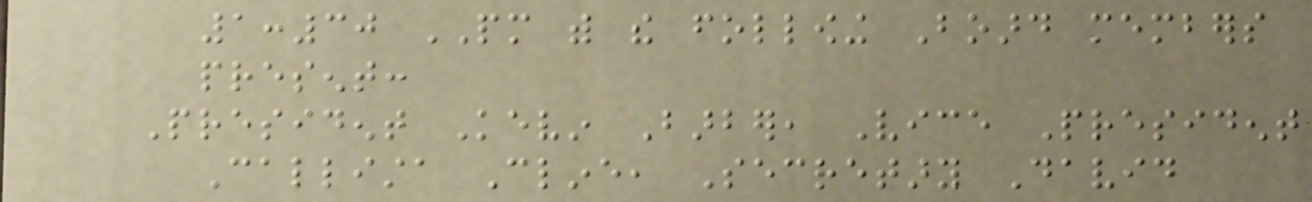1:30 PM with the following Board members
present:
President Kevin Barber, Vice President
Callista Cline, Secretary David
